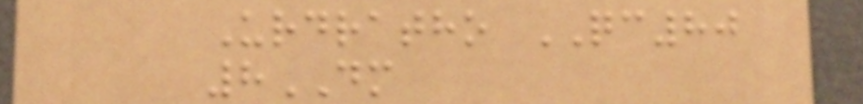Urdratho QC80
8DM
